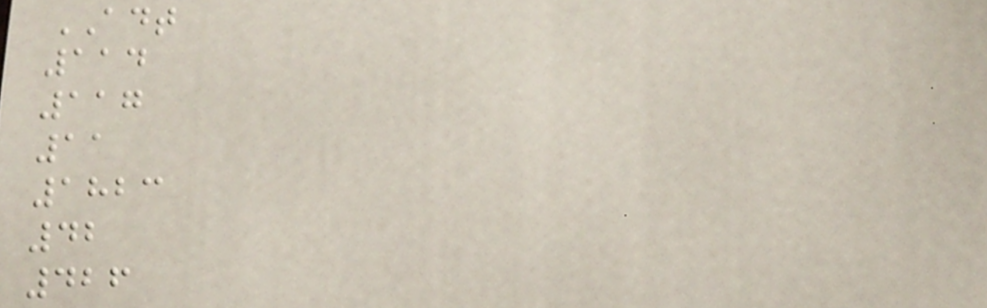ADT
114
117
11
1823
42
426
